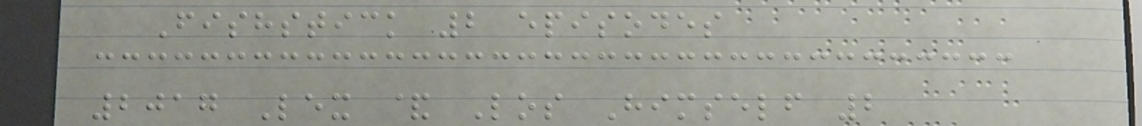Fishstick 2 episodes
2017 Lex & Los Himself 2
